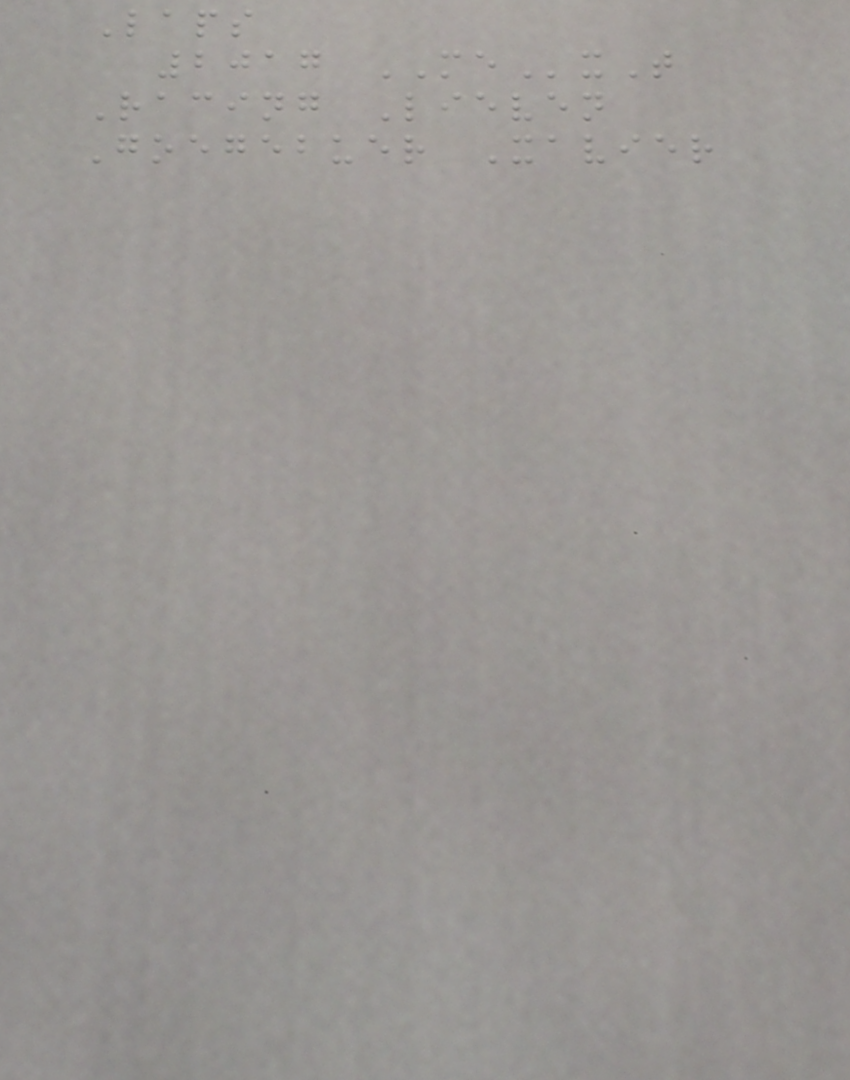Laps
2017 MExT
Racing Lieven
Goegebuer Xavier
